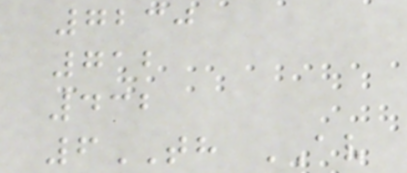7230
712
432
6TH AV
